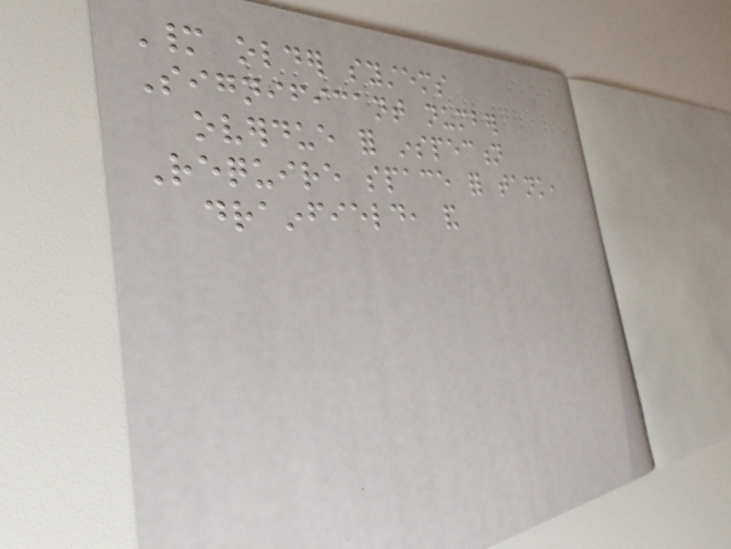Many older systems
Significant number
overdue for inspection
Require space for tank,
drainfield, and
